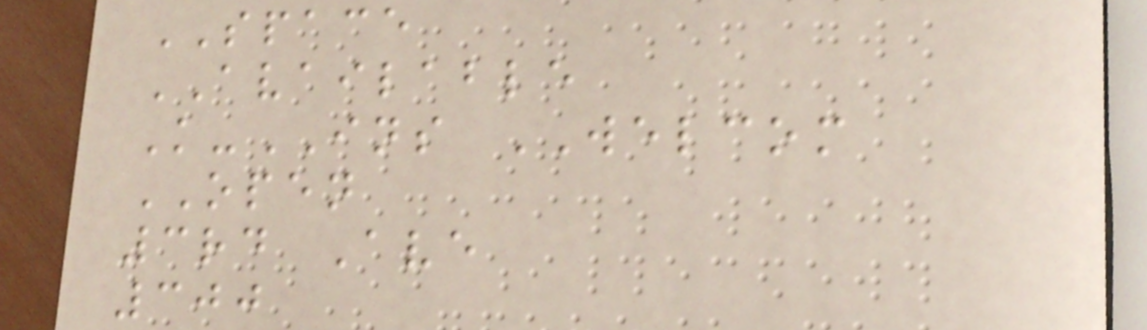SPACE
AVAILABLE
K-INS WELCOM
OPEN
3rd Ave
300
